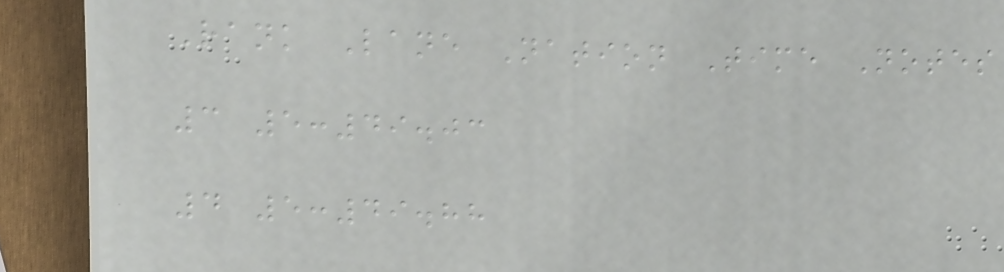Rank Lane Nation Time Notes
3 5:49.03
4 5:49.88
